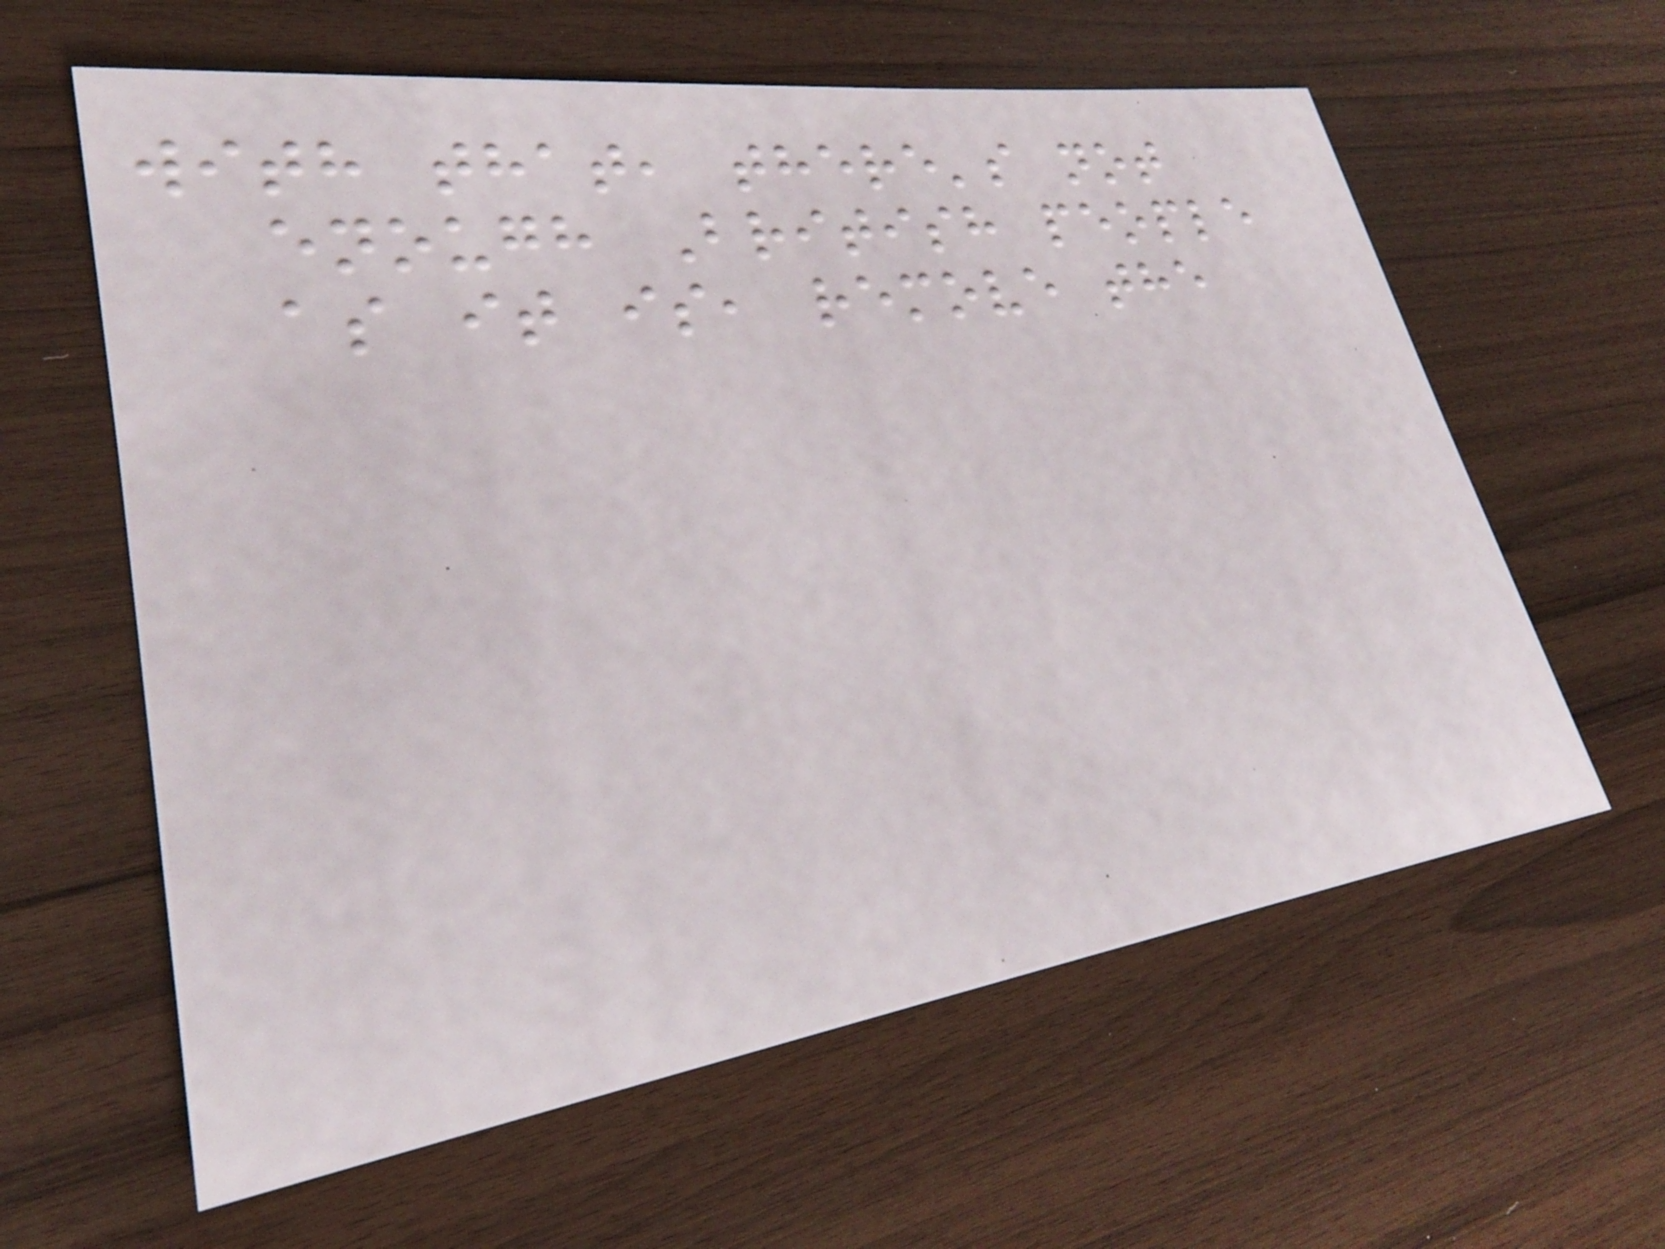with that, there's not
enough British people
as it is, remove the
